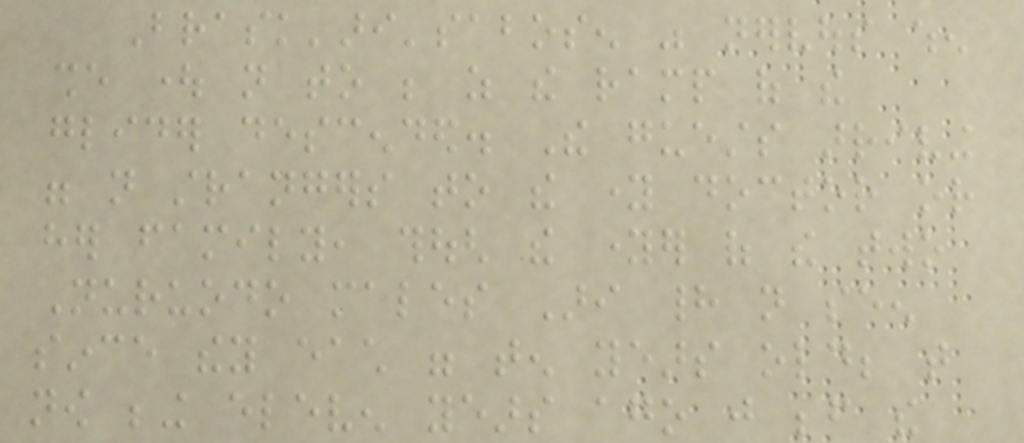Brask'ari'sabosen was nervous when
she ought not to be as the ramp of the
glider descended. The guests arriving
were not strangers to the young doctor or
her family, though the younger of the two
Nuruodo males Ari had not seen
since they each were ten years old; that
now being eleven years ago just before the
